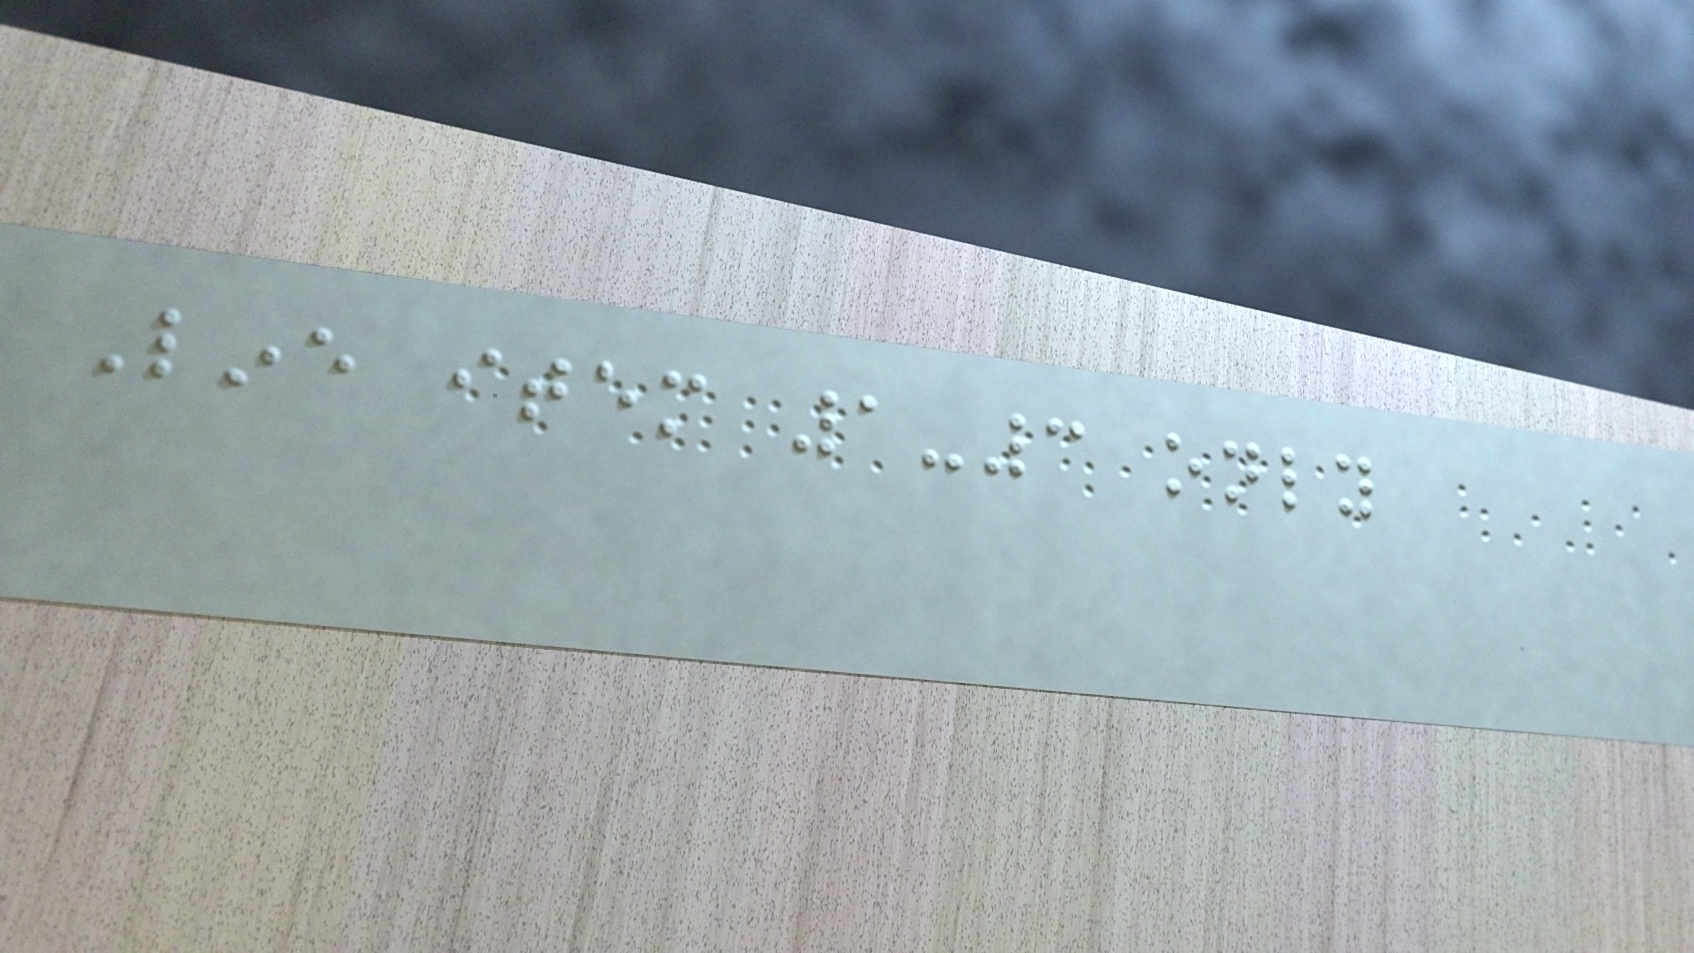Line item 1-3 only
